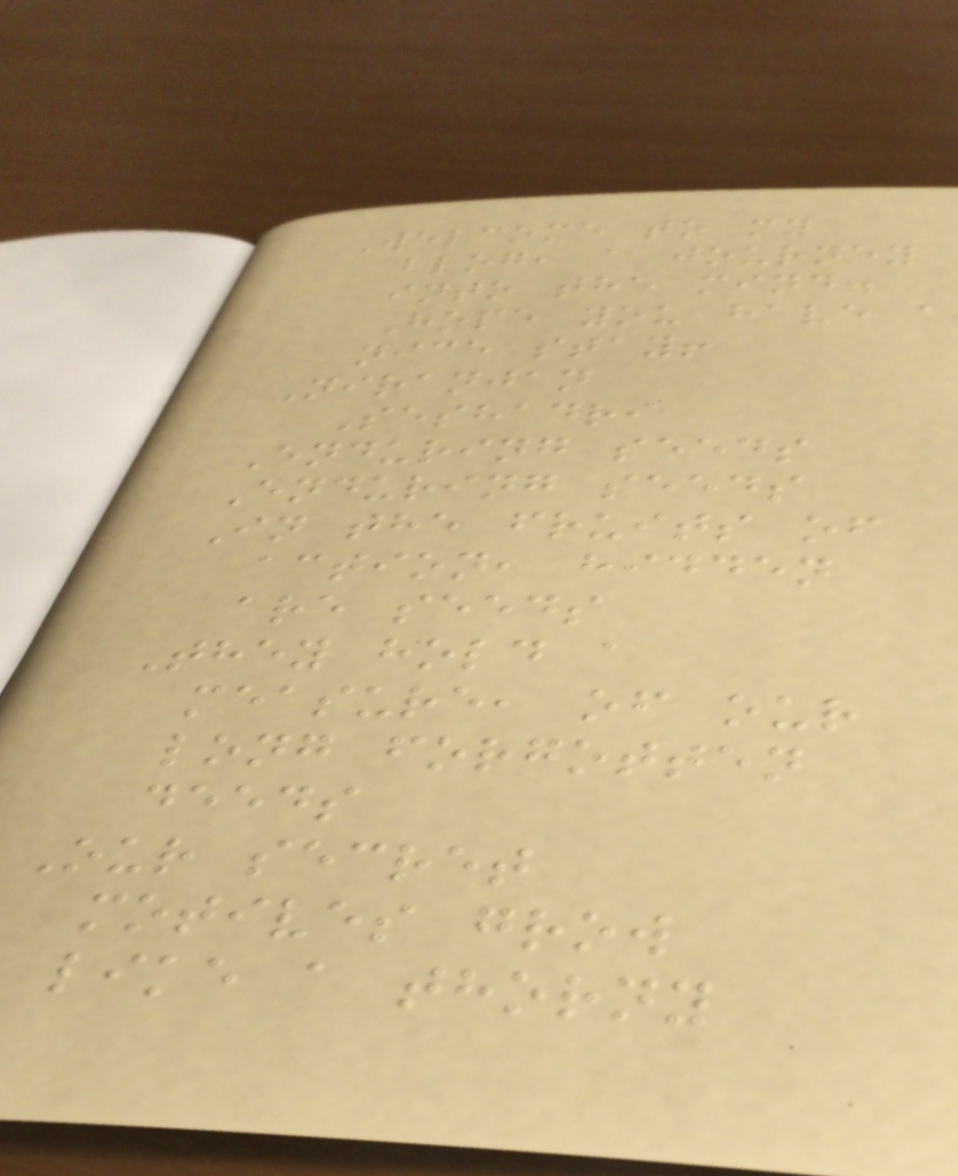Welcome to my
blog, a journey
into the mind.
Hope you have a
nice stay!
Niranjan
Seshadri
Enduring seeds
Enduring seeds
In the fruits of
action, hidden
are seeds
They hold a
measure, of our
long forgotten
deeds
Our secret
motives grow
like a thorny
